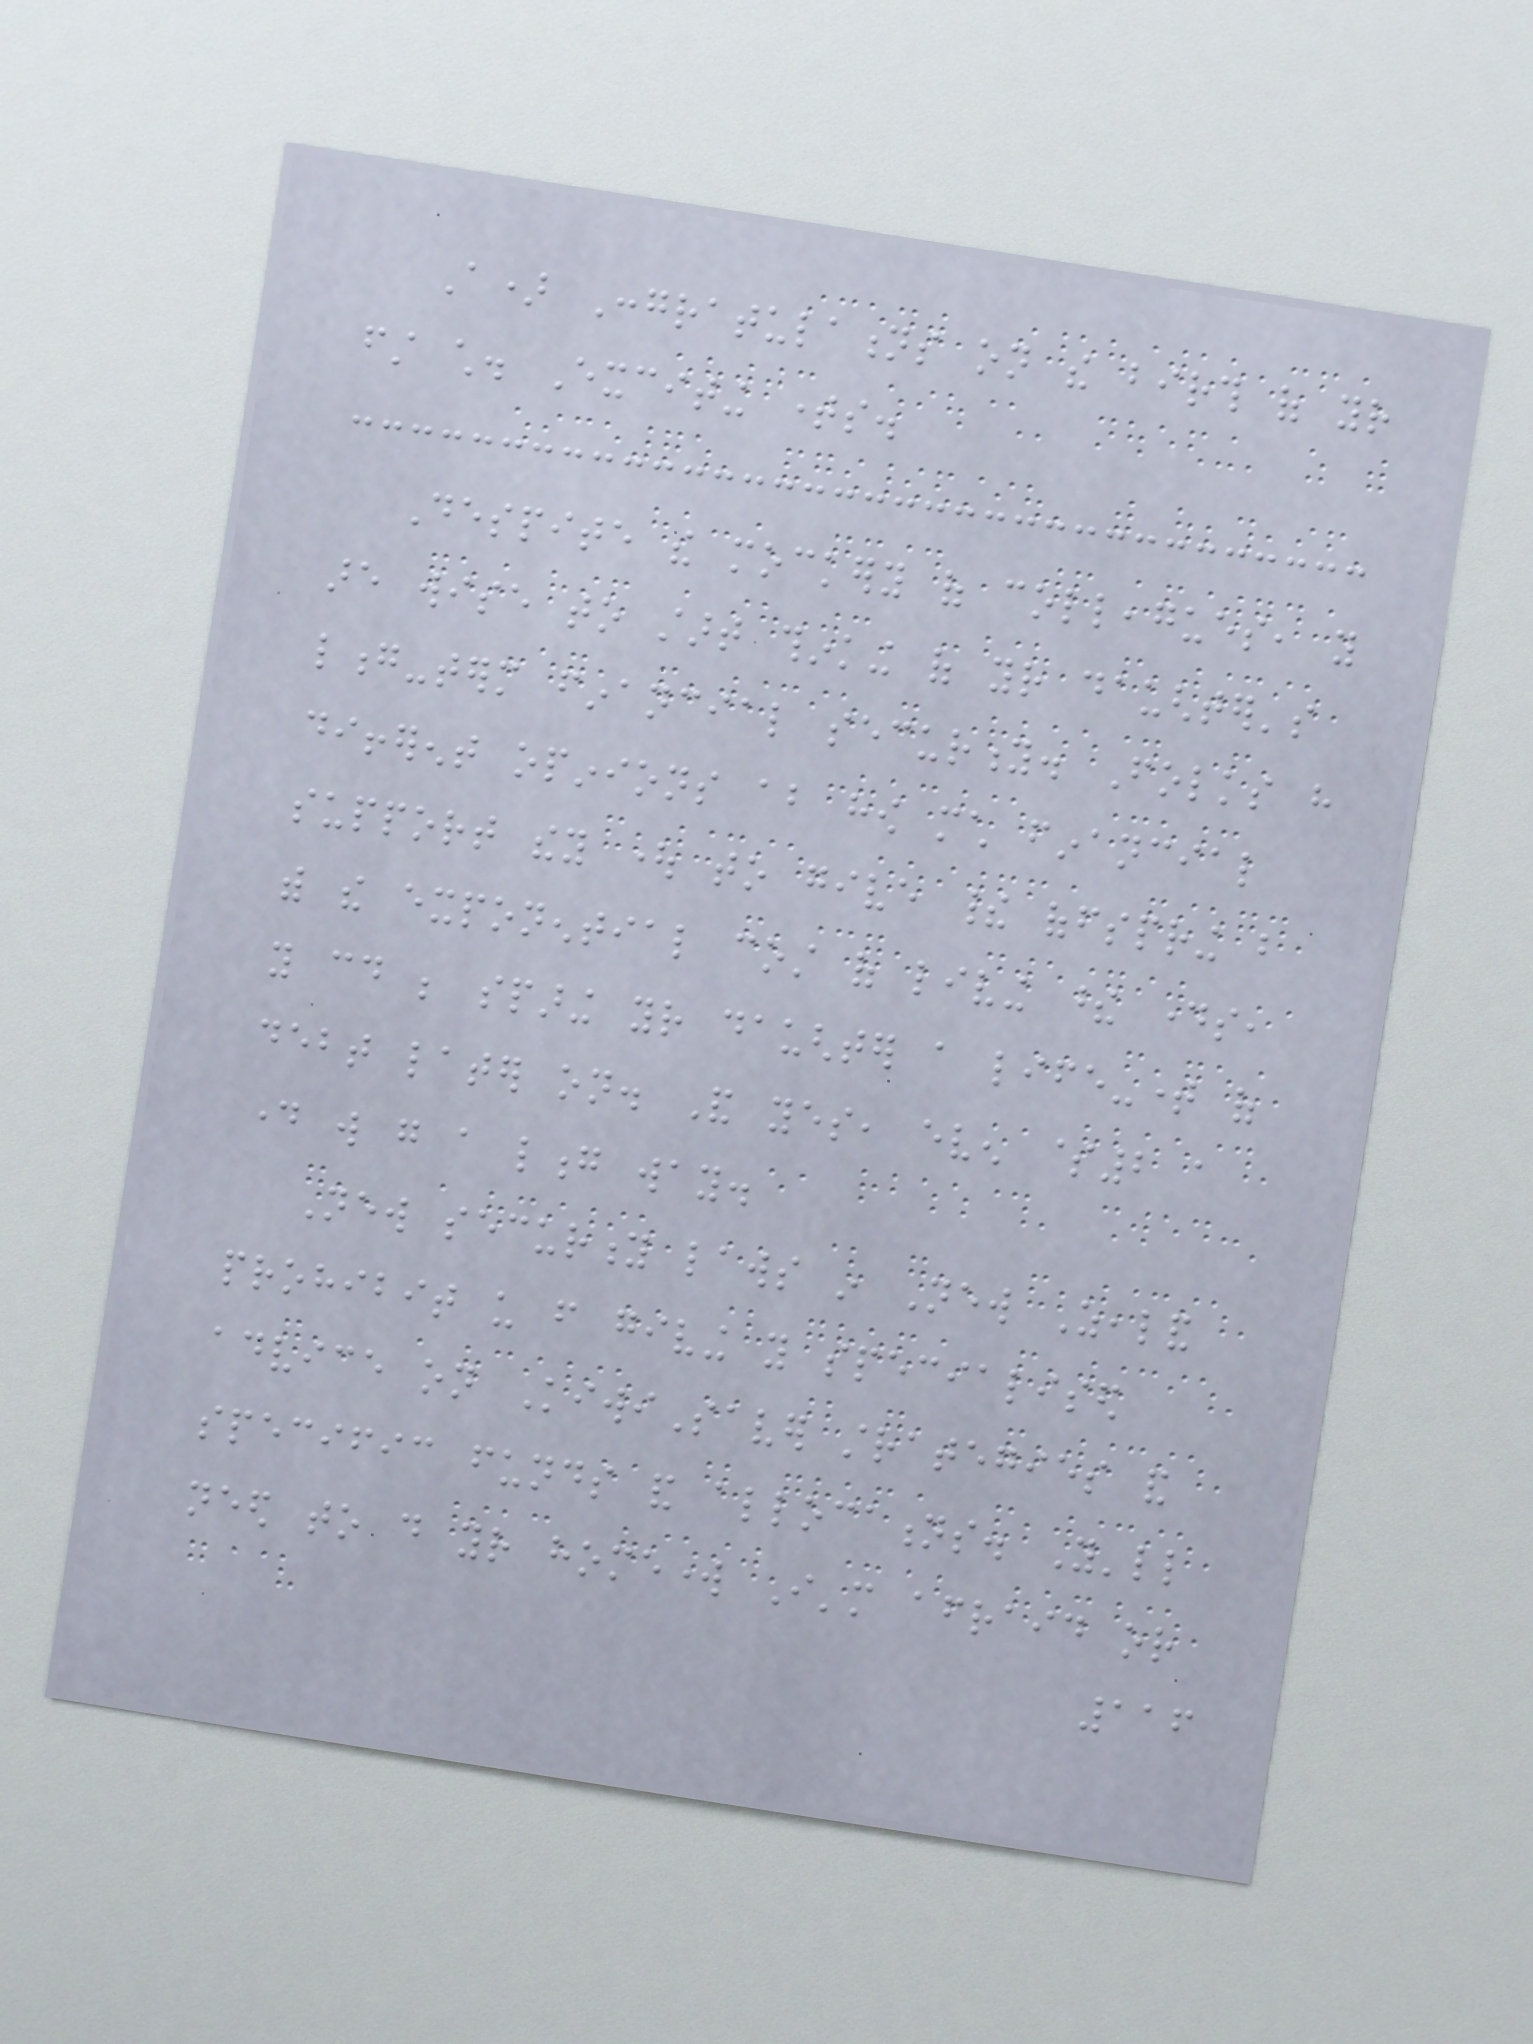A) Congratulations on the birth of your
first child. Exciting times.
Despite the mockery of colleagues, you
are wise to start thinking of your daughter's
long-term financial security. Folks have
different opinions about how much financial
support they ought to give their offspring but
with the exponential cost of living these days,
you could be sparing your daughter a life-time of
debt later on. And yes, even $2 a
day will go a long way.
New security laws in New Zealand
prohibit us from giving you specialised
advice on KiwiSaver strategies and
specific funds and allocations. You'll
need to do your homework I'm afraid or
116
